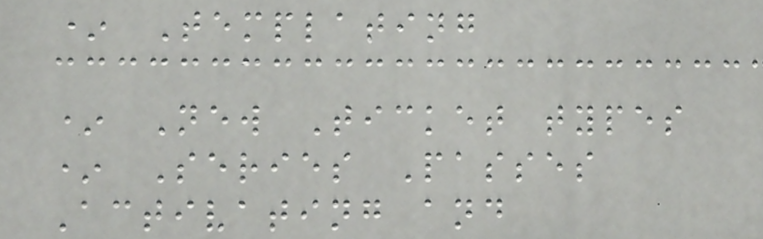* Templating
* New Ticket types
* Series Passes
Activating and
